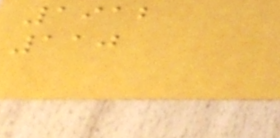1912
110
